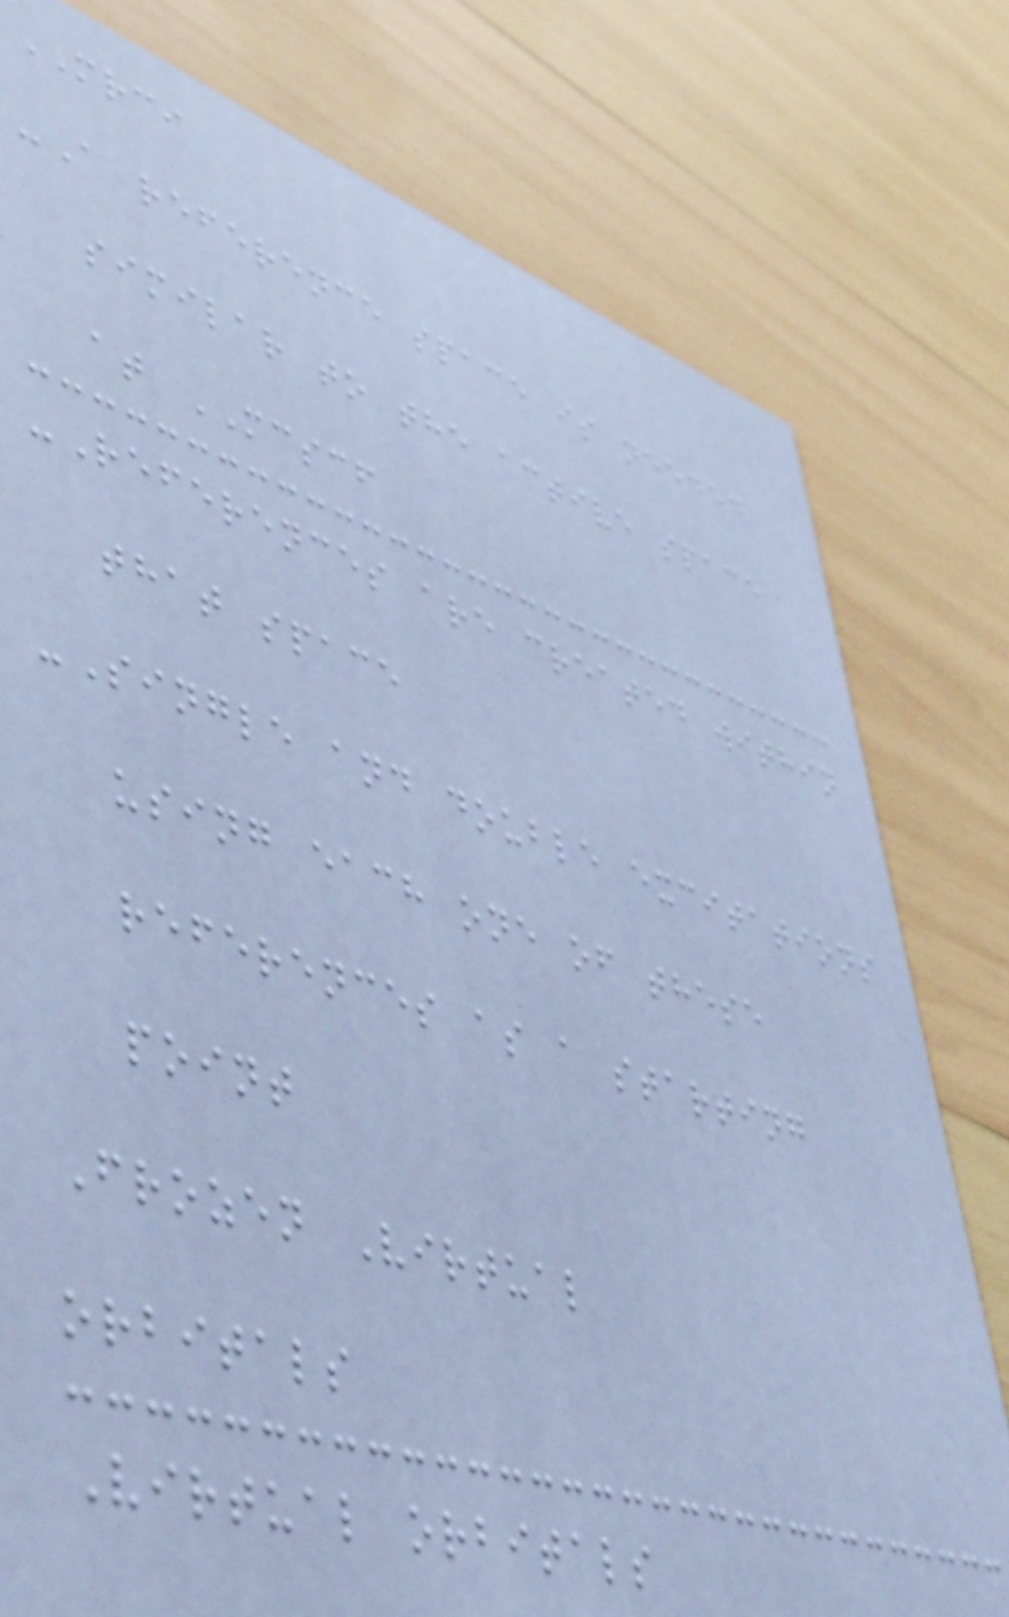MRCI
-A reference space is needed
similar to the active space
at MCSCF
-References are created within
that space
-Single and double excitations
using each one of these
references as a starting
point
Frozen Virtual
orbitals
Virtual orbitals
